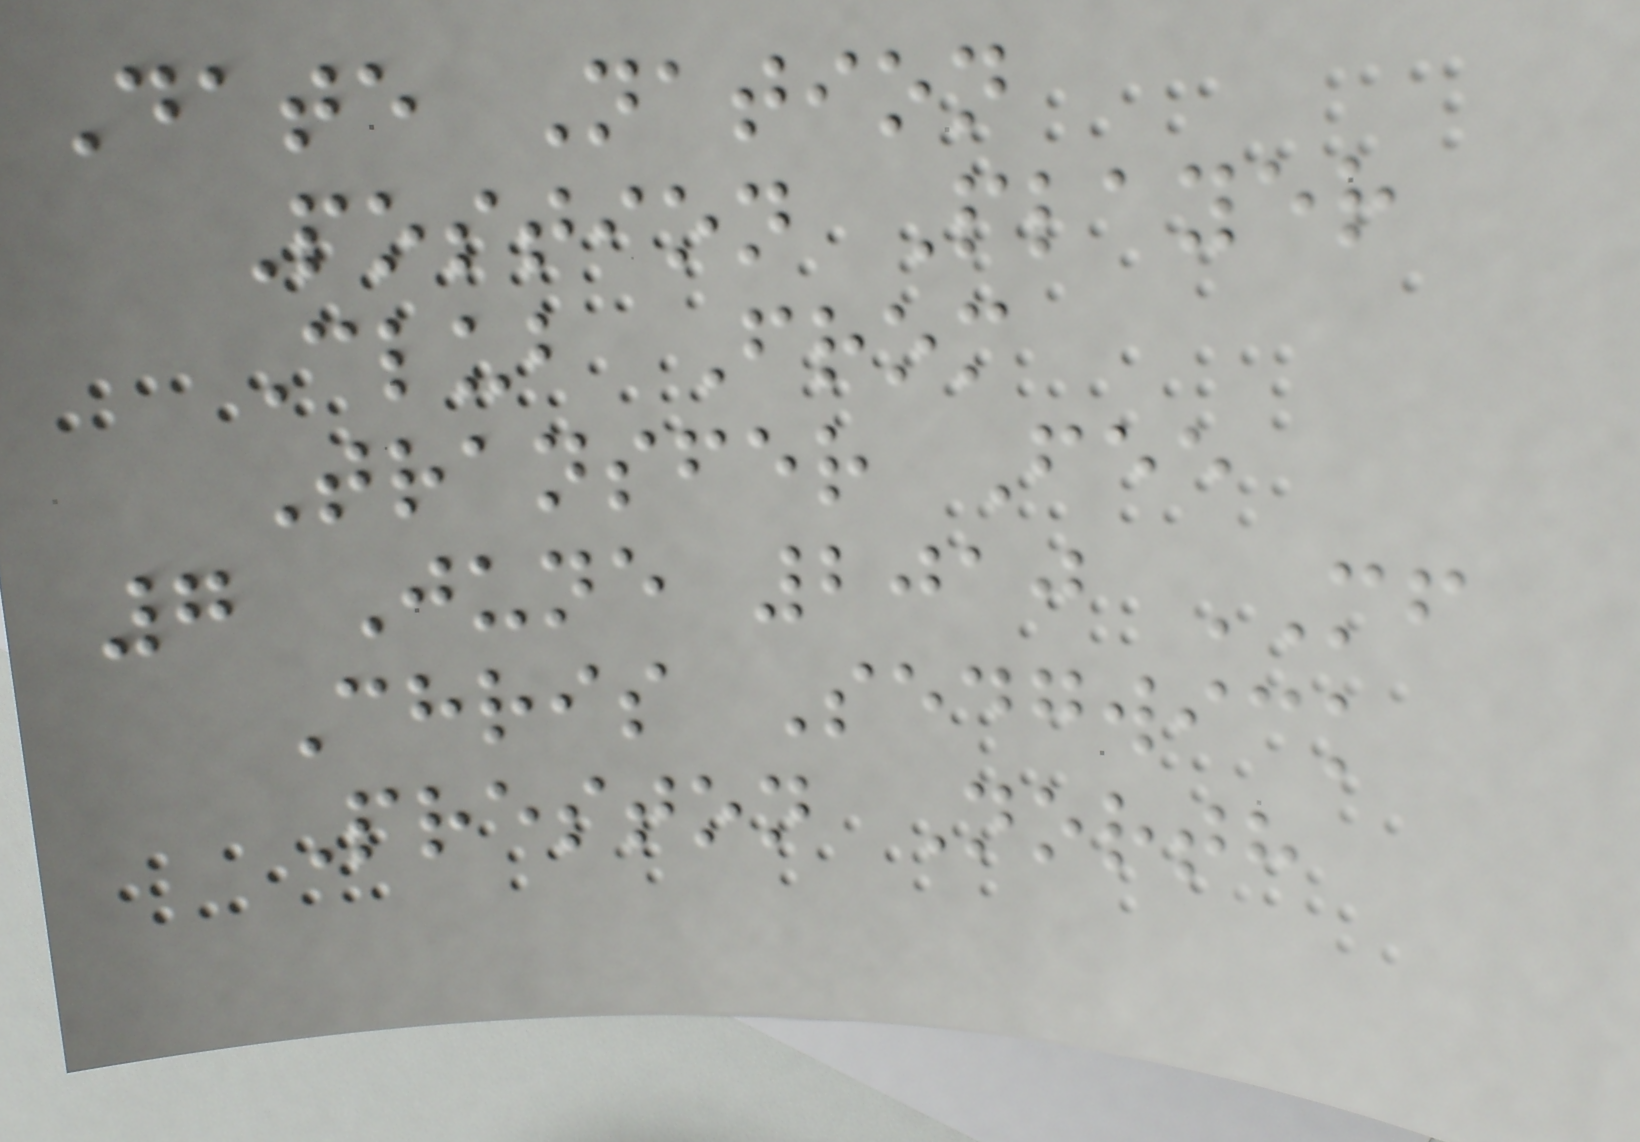Date Nation
Postion Player
Club From
Transfer Fee
7 June 2010 MF
Chris Sedgwick
Preston North
